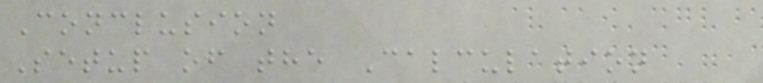Conclusion
Setup of the Calculation
